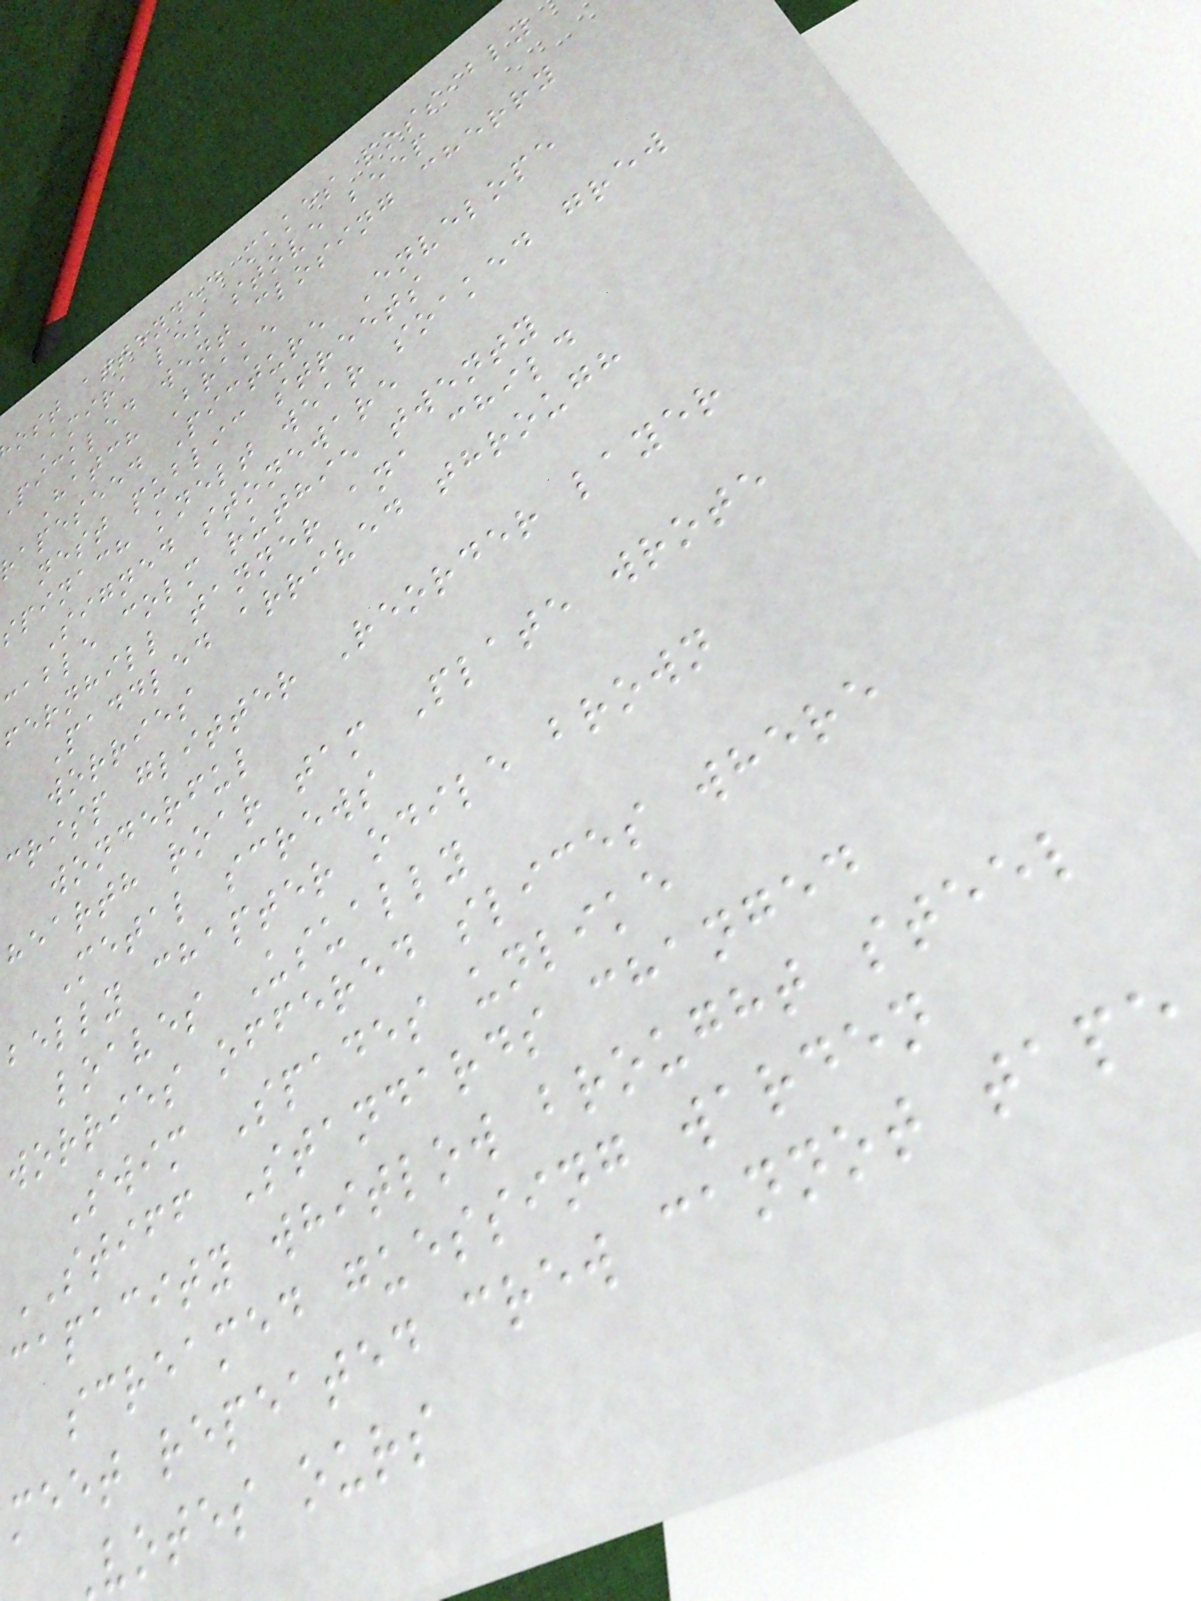ost attended makes possibly
Amira les stove beep
pickled went closing cherry
Hatch Brake
rapeseed Picture Envelope
nest public streets
spinach knelt wear soaked grew
Signed stoneware
cable colm ruthie twenty
fernhill tanner ana child
Paddled arrived through
worries
crisp glitter Reorder layer
wonderful
hearth roar tam Plate wrote
Metal screws
belly chapter odile brown
loaves Usually
worries offered slices where
Swim Spades unlike
STIFF Standards changed
capacity whitlow brought steel
screamed guessing warden
meet repeated crew cannot tape
votes ours
